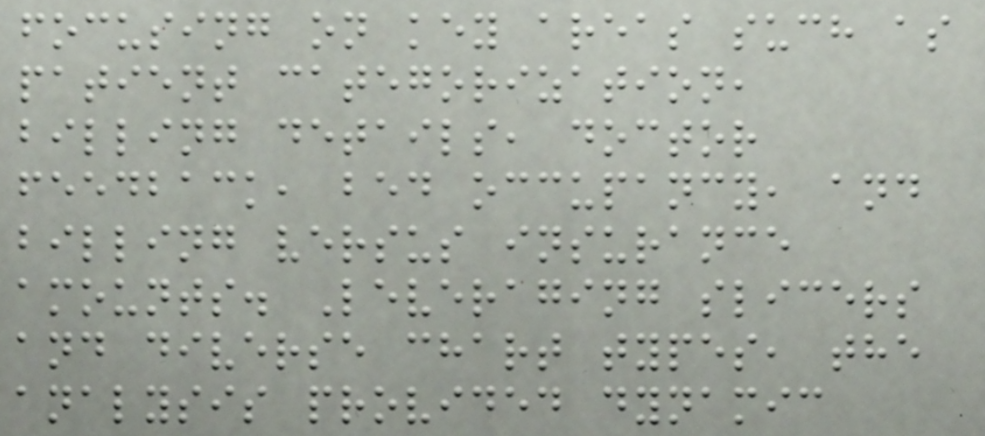focusing on key areas such as
patient categorization,
billing details, doctor
feedback, bed occupancy, and
billing versus insurance
amounts. Leveraging slicers
and diverse chart types, the
analysis provided dynamic
